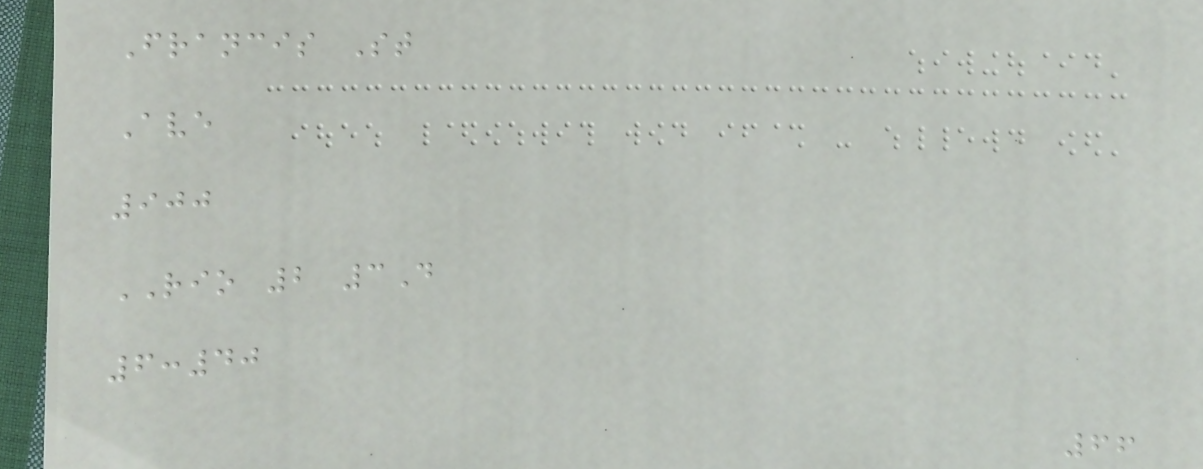Francis St
Ave
900
RIO 2 3D
6:40
66
